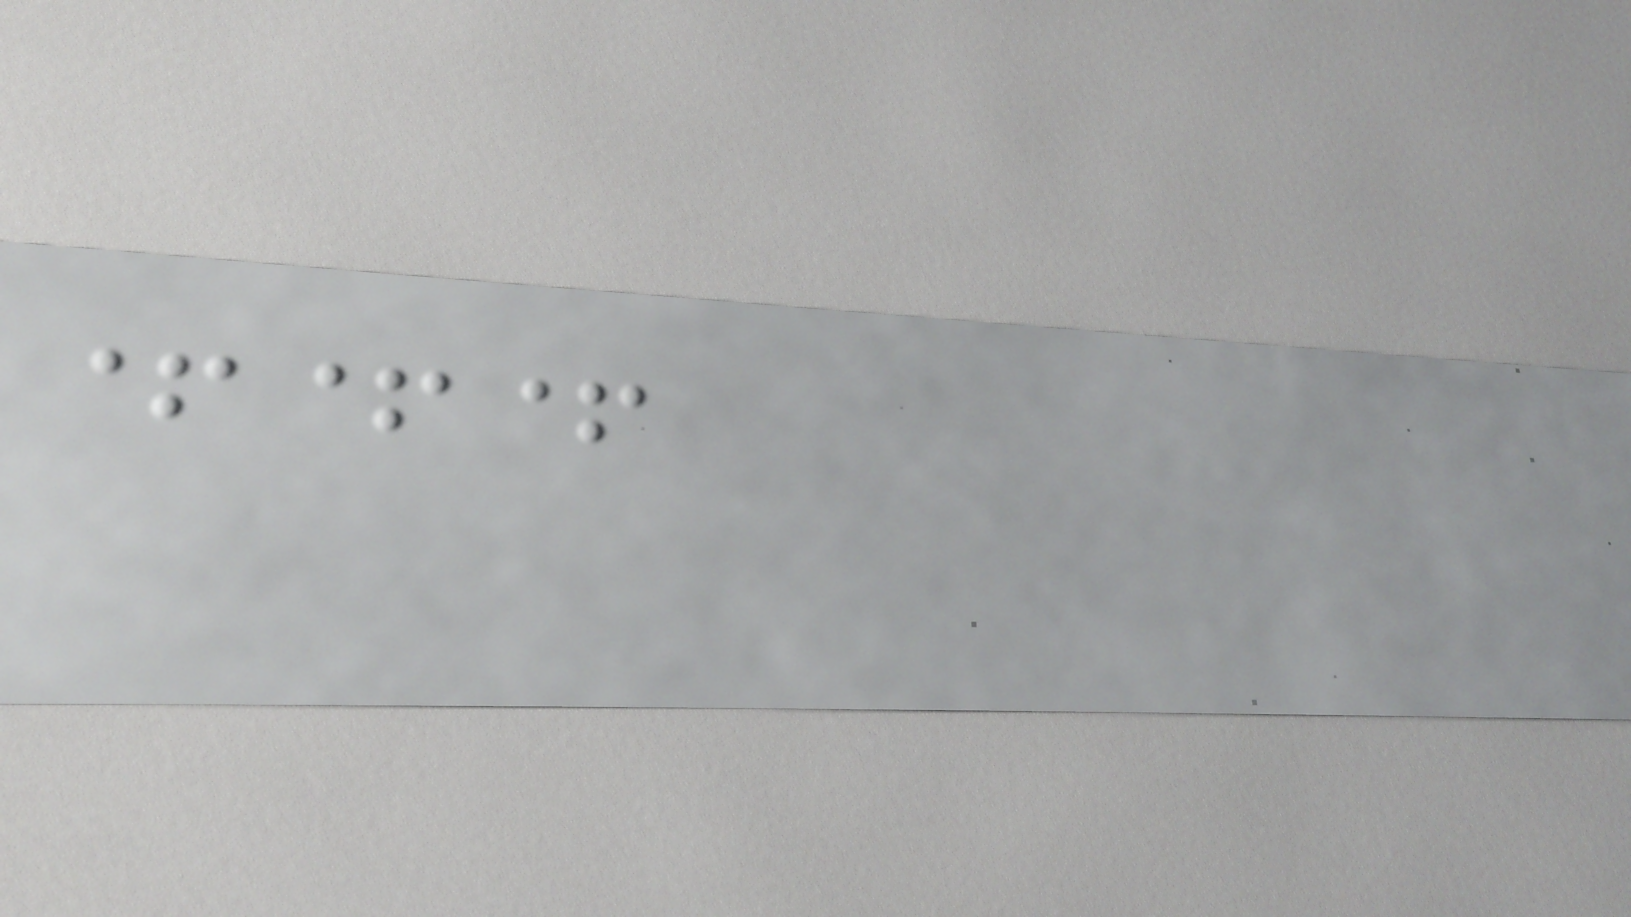+++
